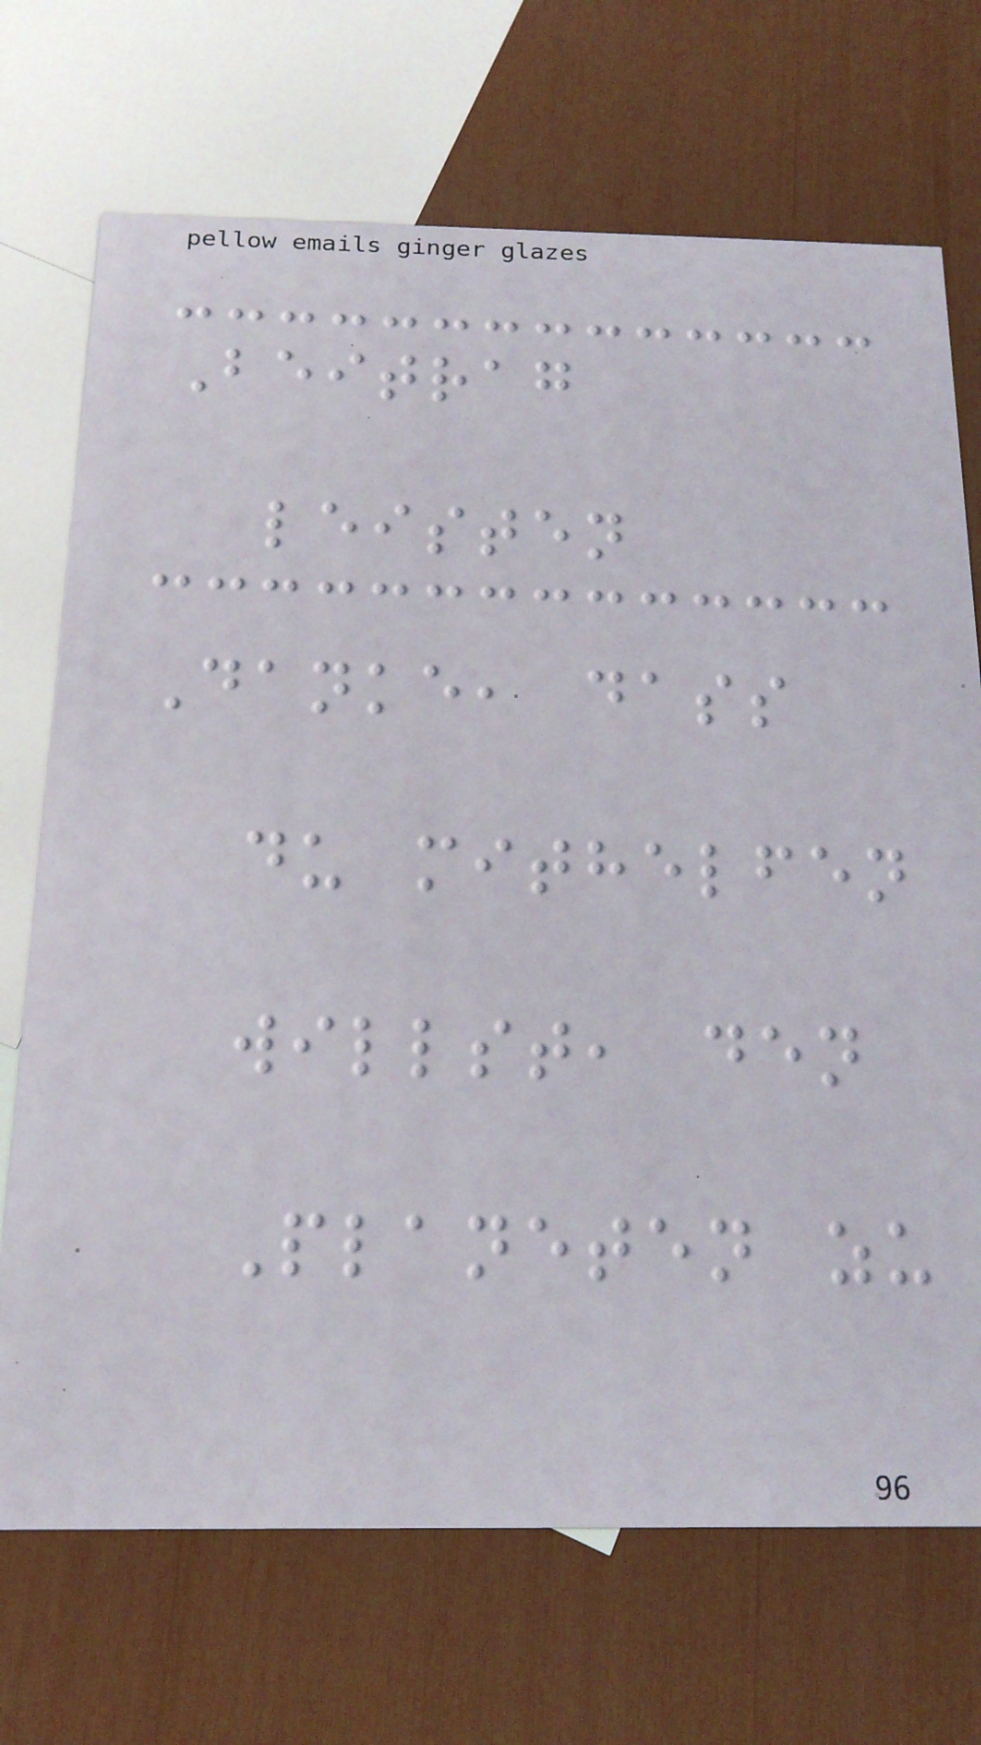Beitrag
leisten
Danke, dass
du mithelfen
willst, den
Planeten zu
